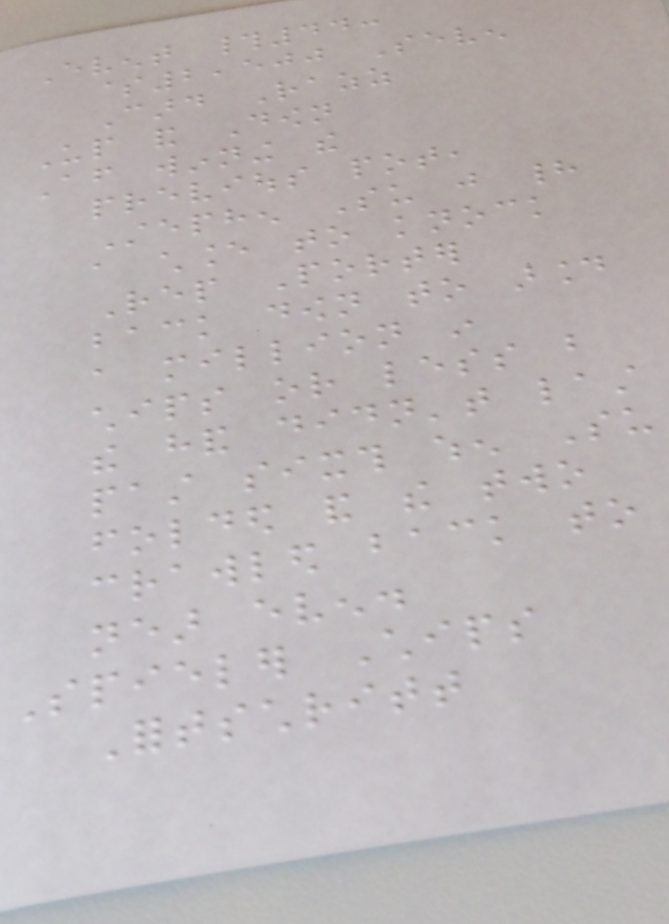Event #44:
$2,500 Seven
Card Razz
Up and Down
After winning the
previous pot,
Stephen Su just had
a chance to knock
Rep Porter
back down to around
a million in
chips or less but
the hand didn't last
past sixth when Su
folded and the two
crawled back to
near even.
Spieler Chips
Fortschritt
